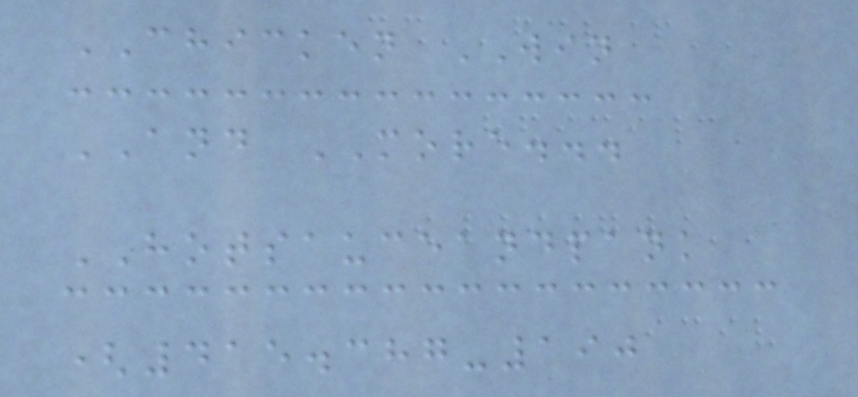CHICKEN WIN
AND MORE...
HOTSAUCEANDPANK
(415.387-190
